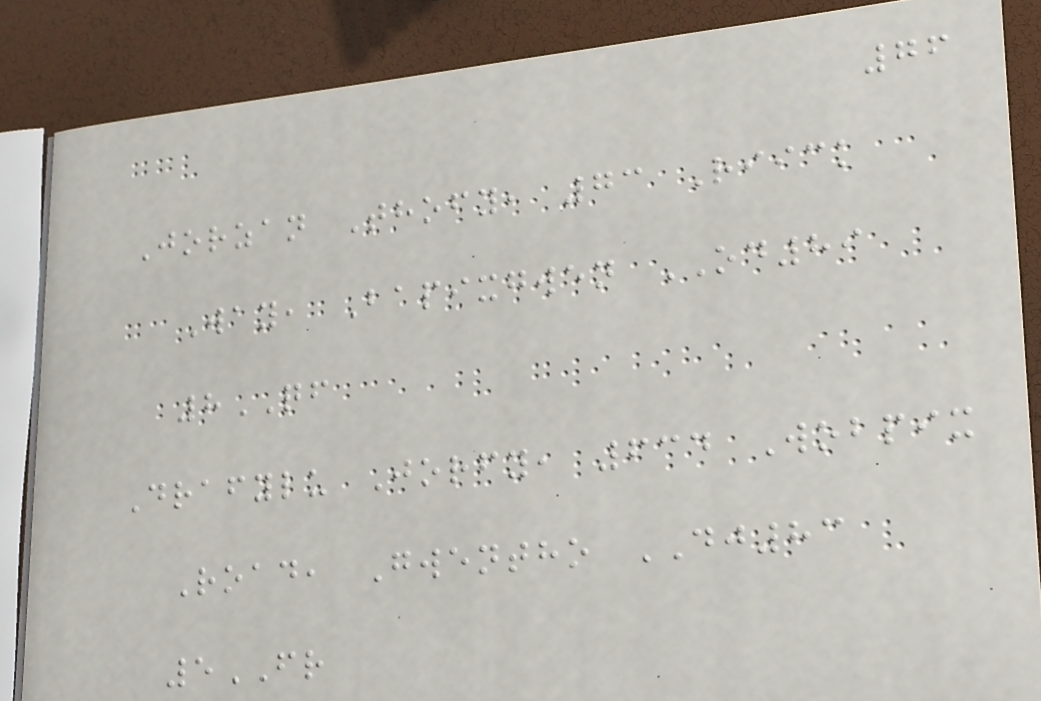76
Jorzan Thofy, 73 Riick
Way, Bapixgwen OD89
8QF
Drafylu Jorfy, 634 Wobpix
Road, Gwentho DJ83
5FR
